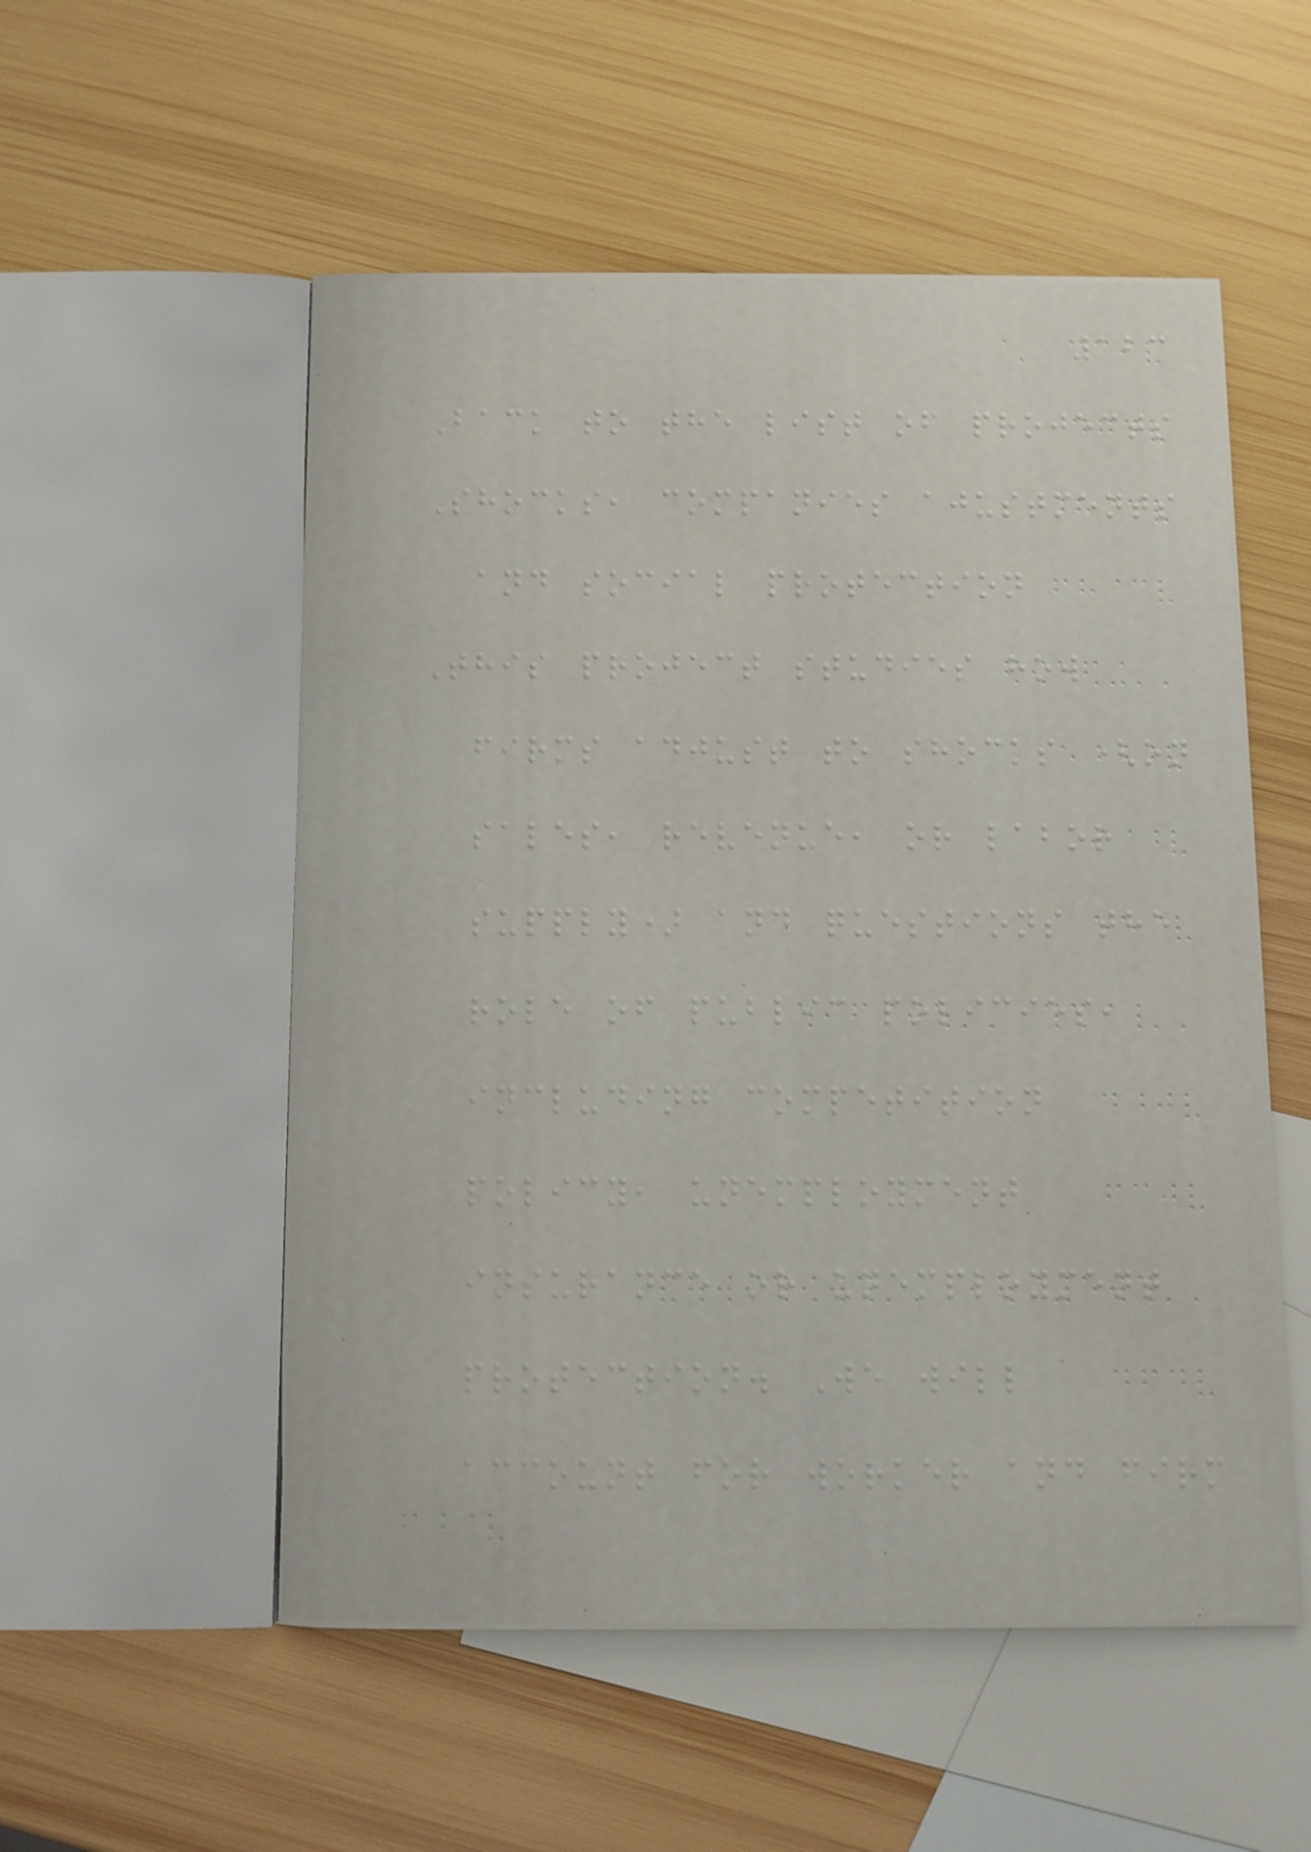123
Back to the list of projects
Shocks, companies ajustments
and social protection
This project studies how
firms adjust to shocks (on
sales, revenue, or labor
supply) and questions the
role of public policies,
including competition
policy, unemployment
insurance or unemployment
protection. We will
account for worker and firm
